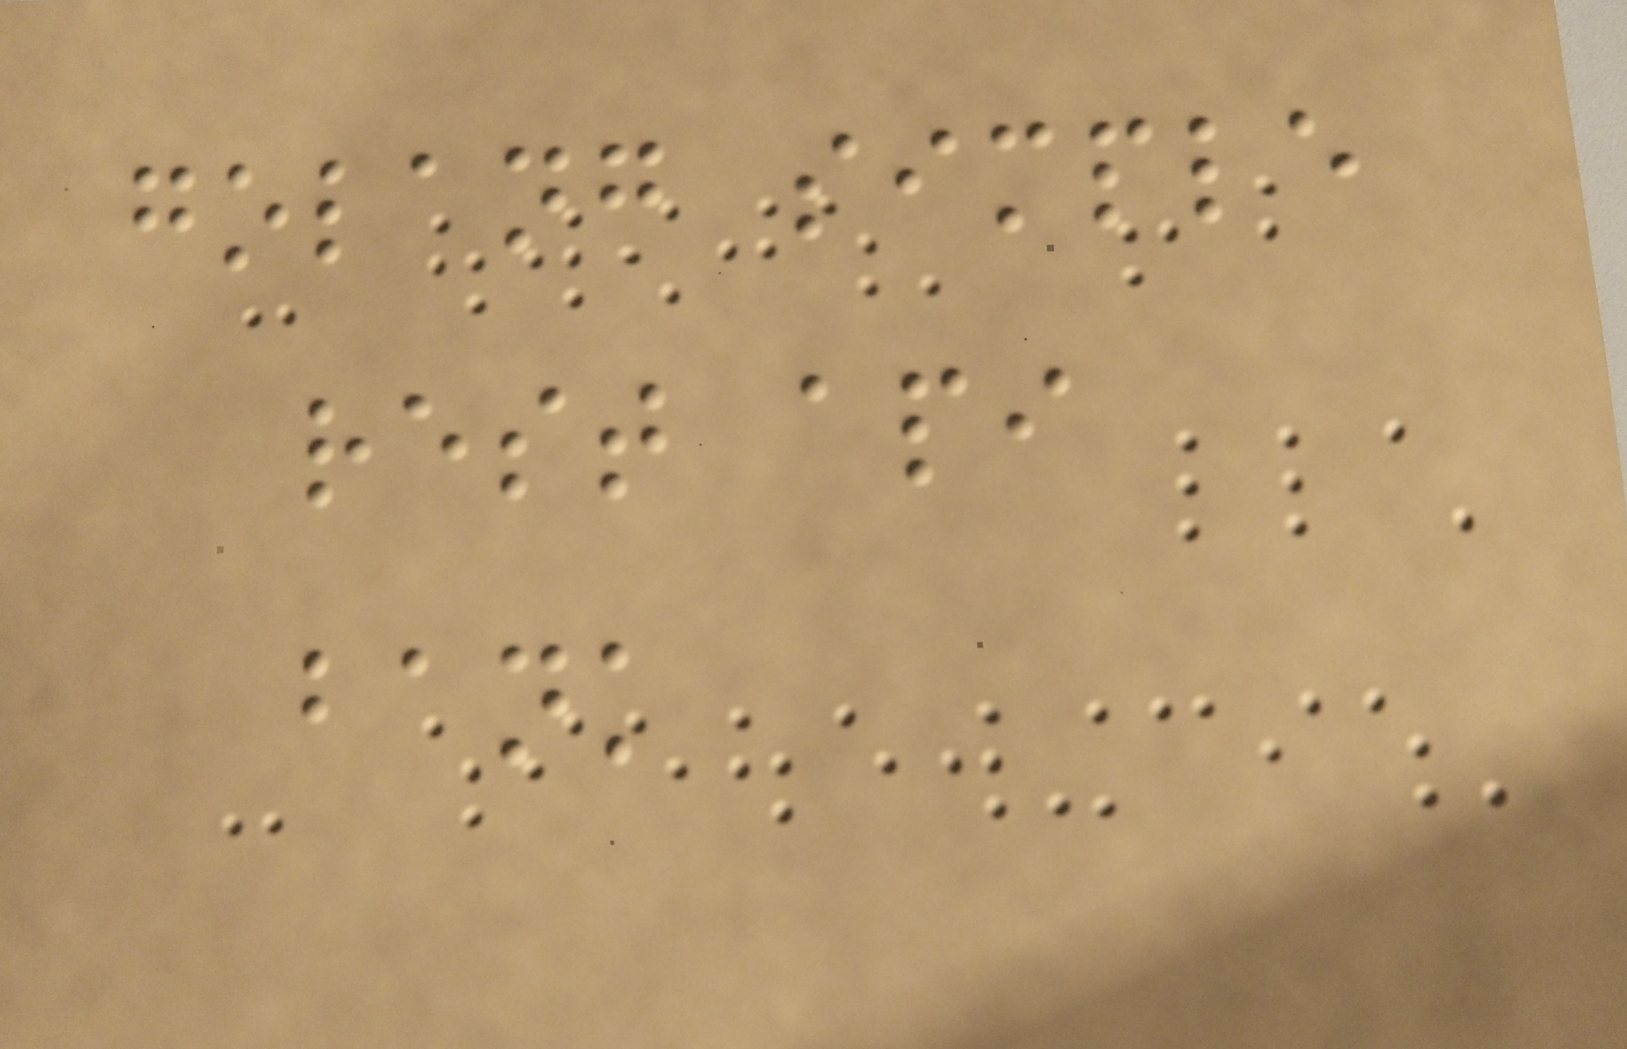golang simple
rest api
bank
